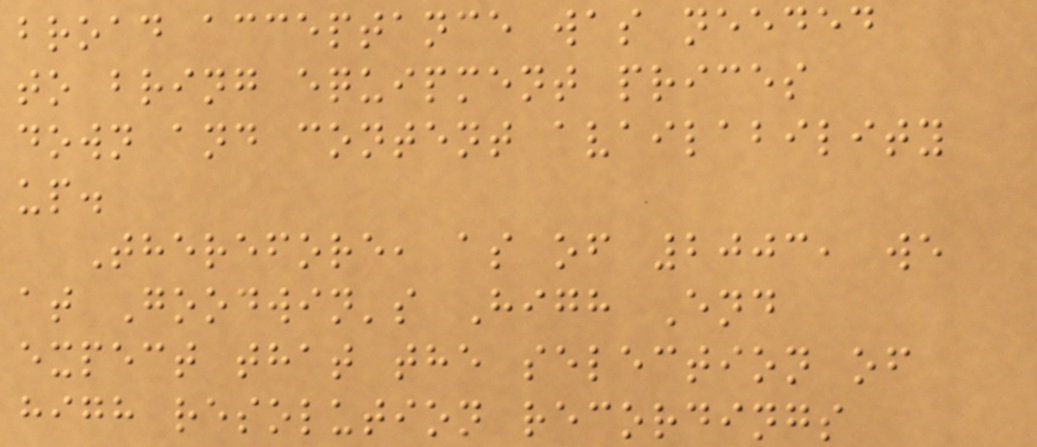broad acceptance was needed
to bring equipment prices
down and content availability
up.
Therefore, as of 2003, we
at Goodwin's High End
expect that the selection of
high resolution recordings
